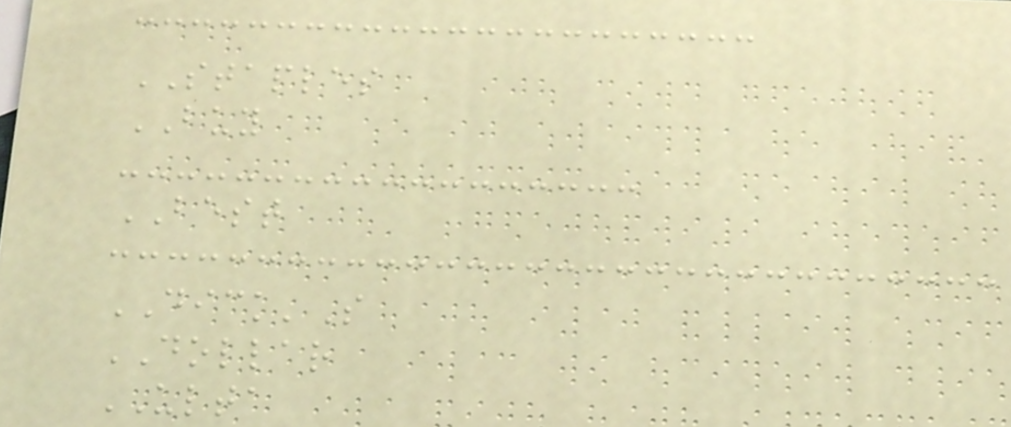STAPLES
BUY
BEST
DICK'S
DOLLAR
ULTA
